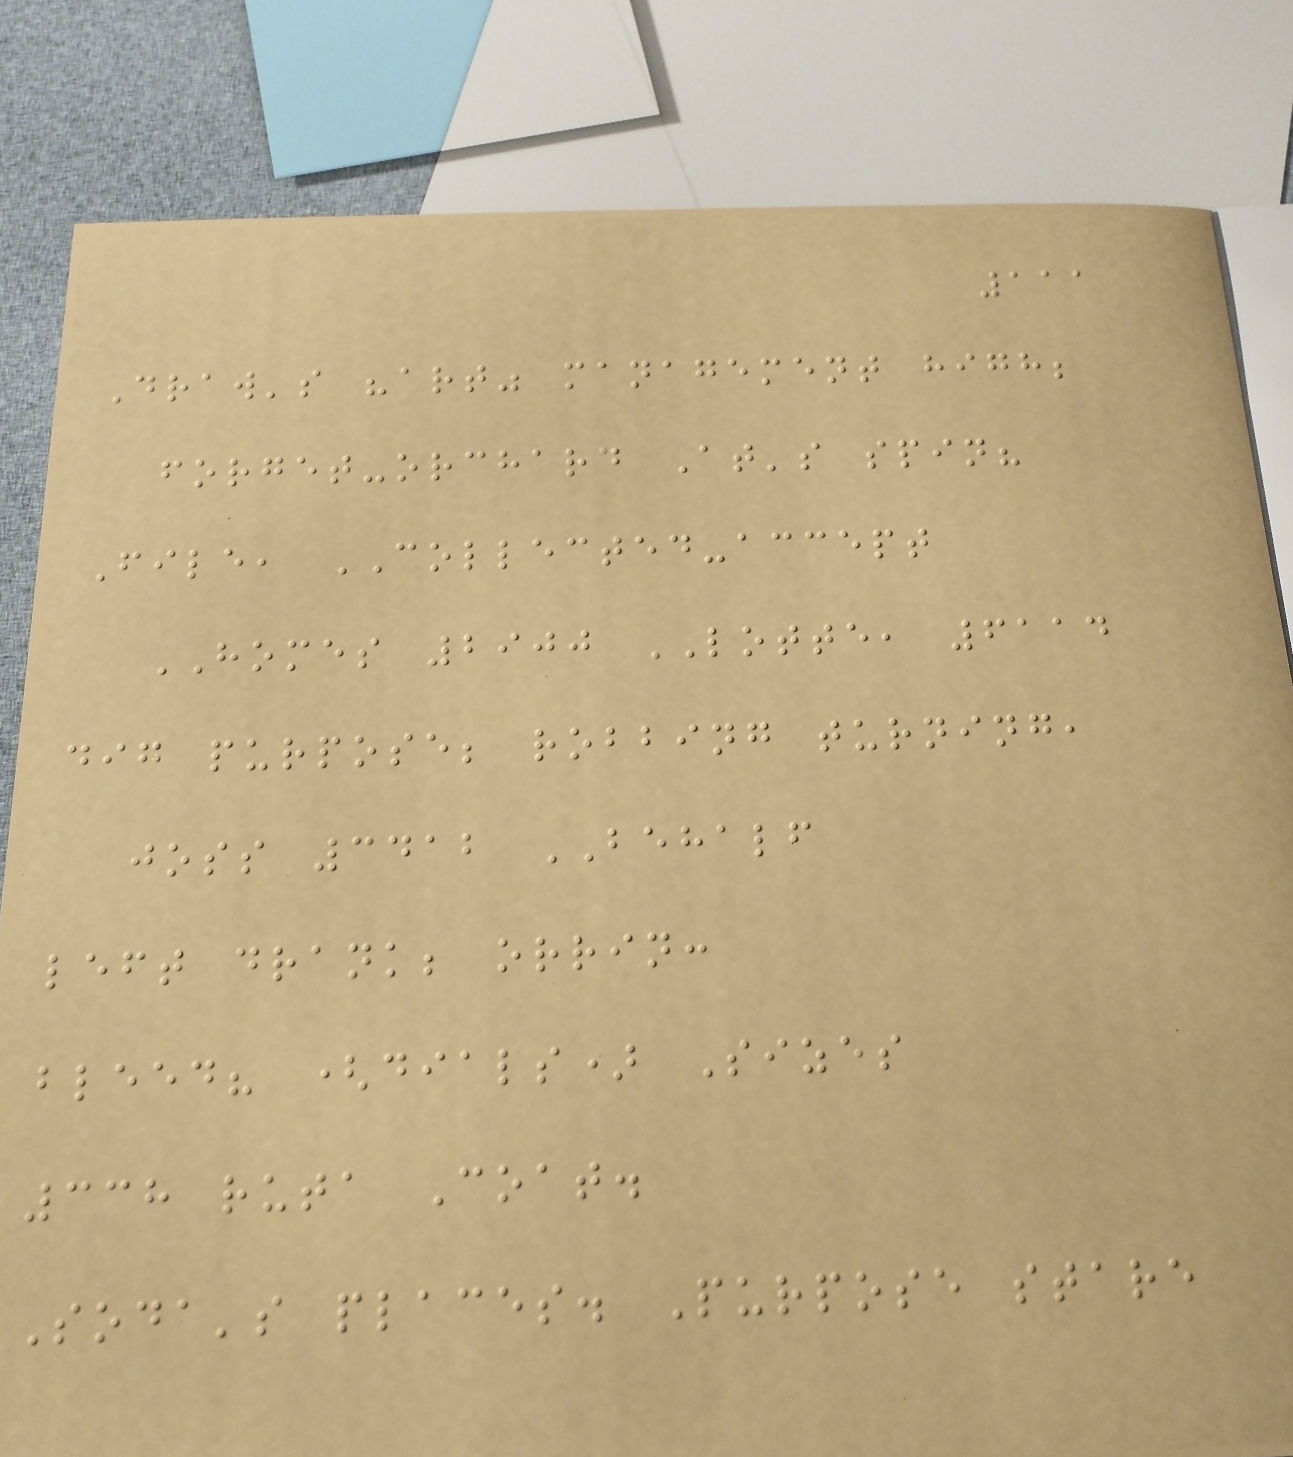111
Draw's "art" management high;
forget-orchard At's spin?
File, COLLECTED-accept
HOMES 2900 LOTTE, 6114
dig purpose; robbing turning,
joss 3412 BEHALF
left drank; orrin:
bleed? (dials) Sizes
338 ruta Coat.
Soda's places. Purpose stare
